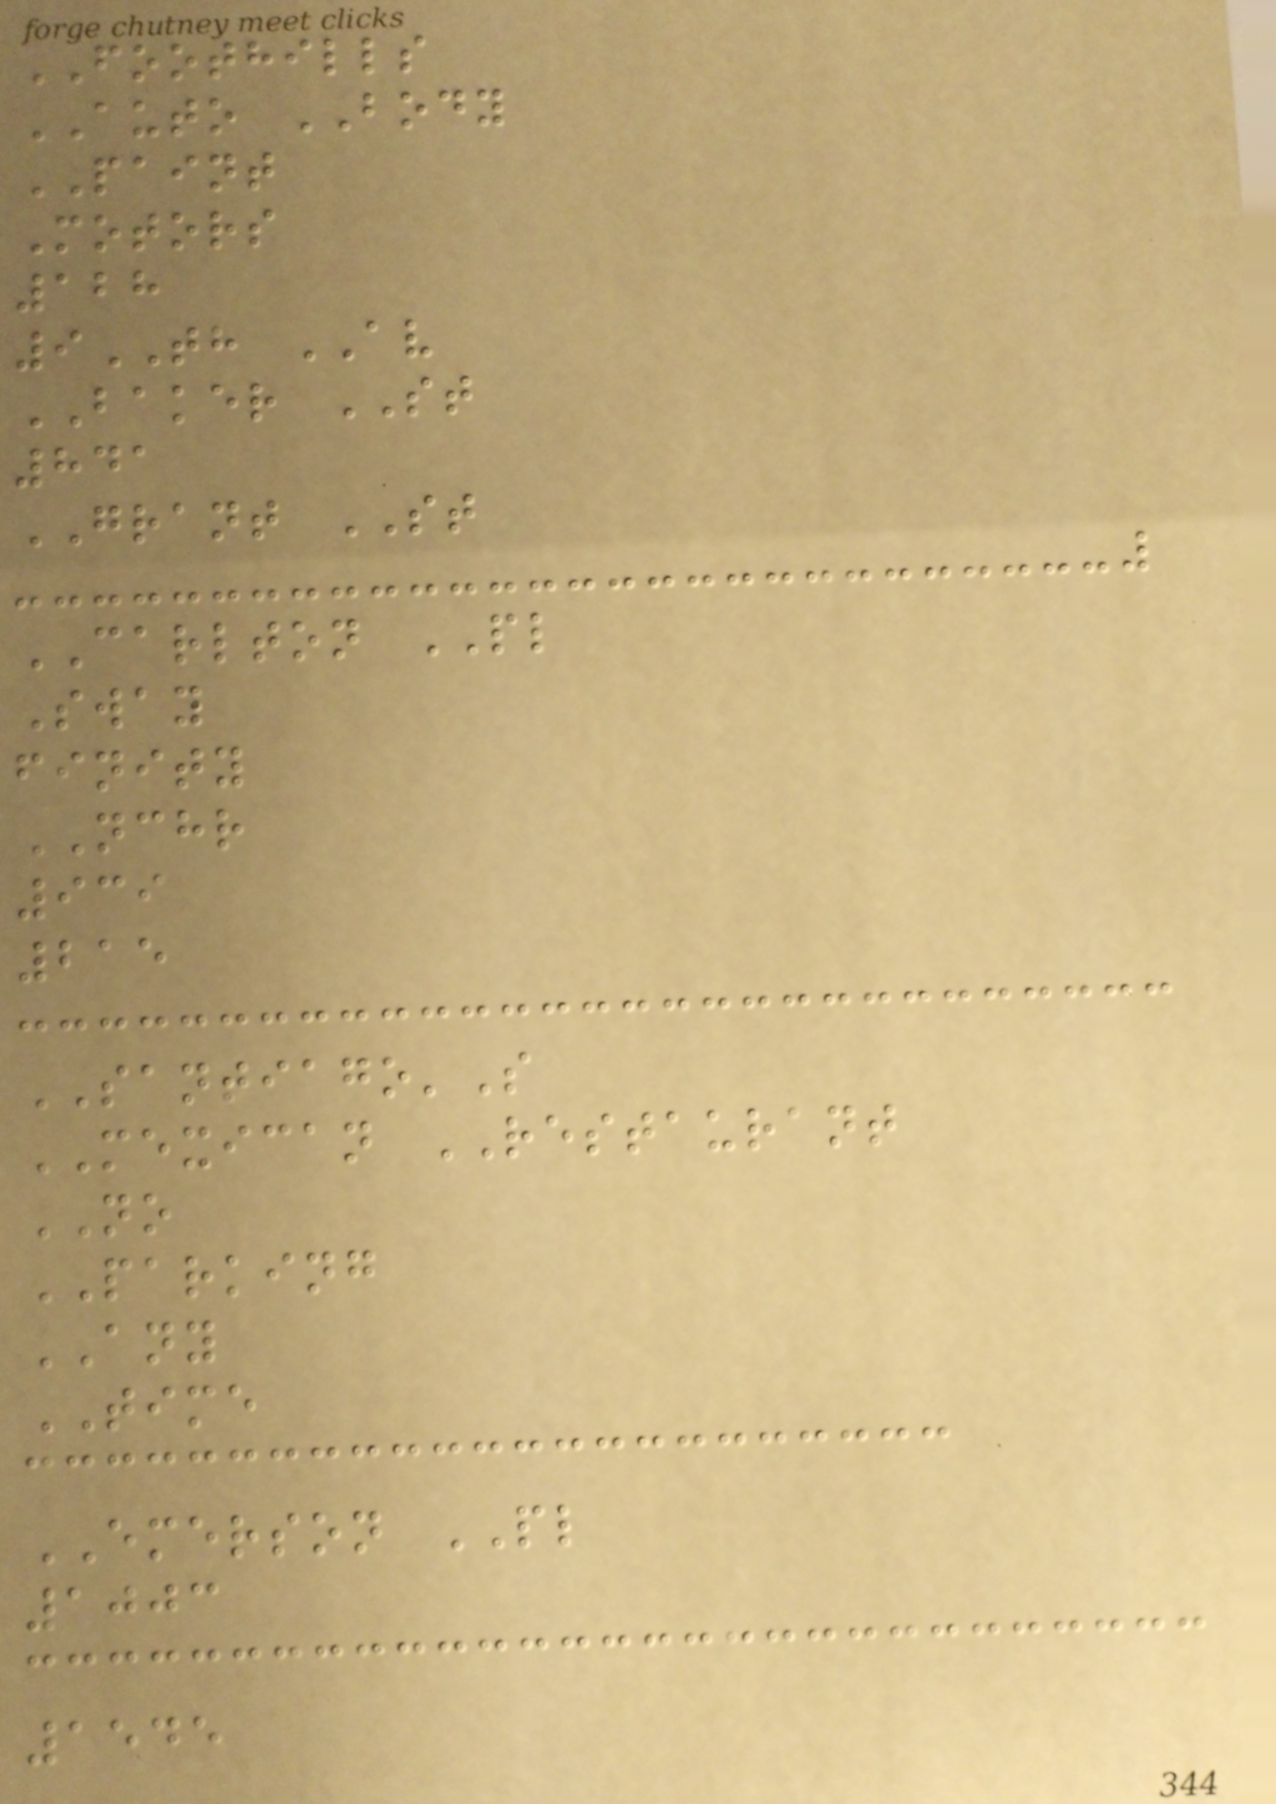FOOTHILLS
AUTO BODY
PAINT
Motors
128
9TH AV
BAKER ST
841
GRANT ST
CARLTON PL
Sway
finity
NCHR
939
215
SANTIAGO'S
MEXICAN RESTAURANT
NO
PARKING
ANY
TIME
EMERSON PL
1003
1545
